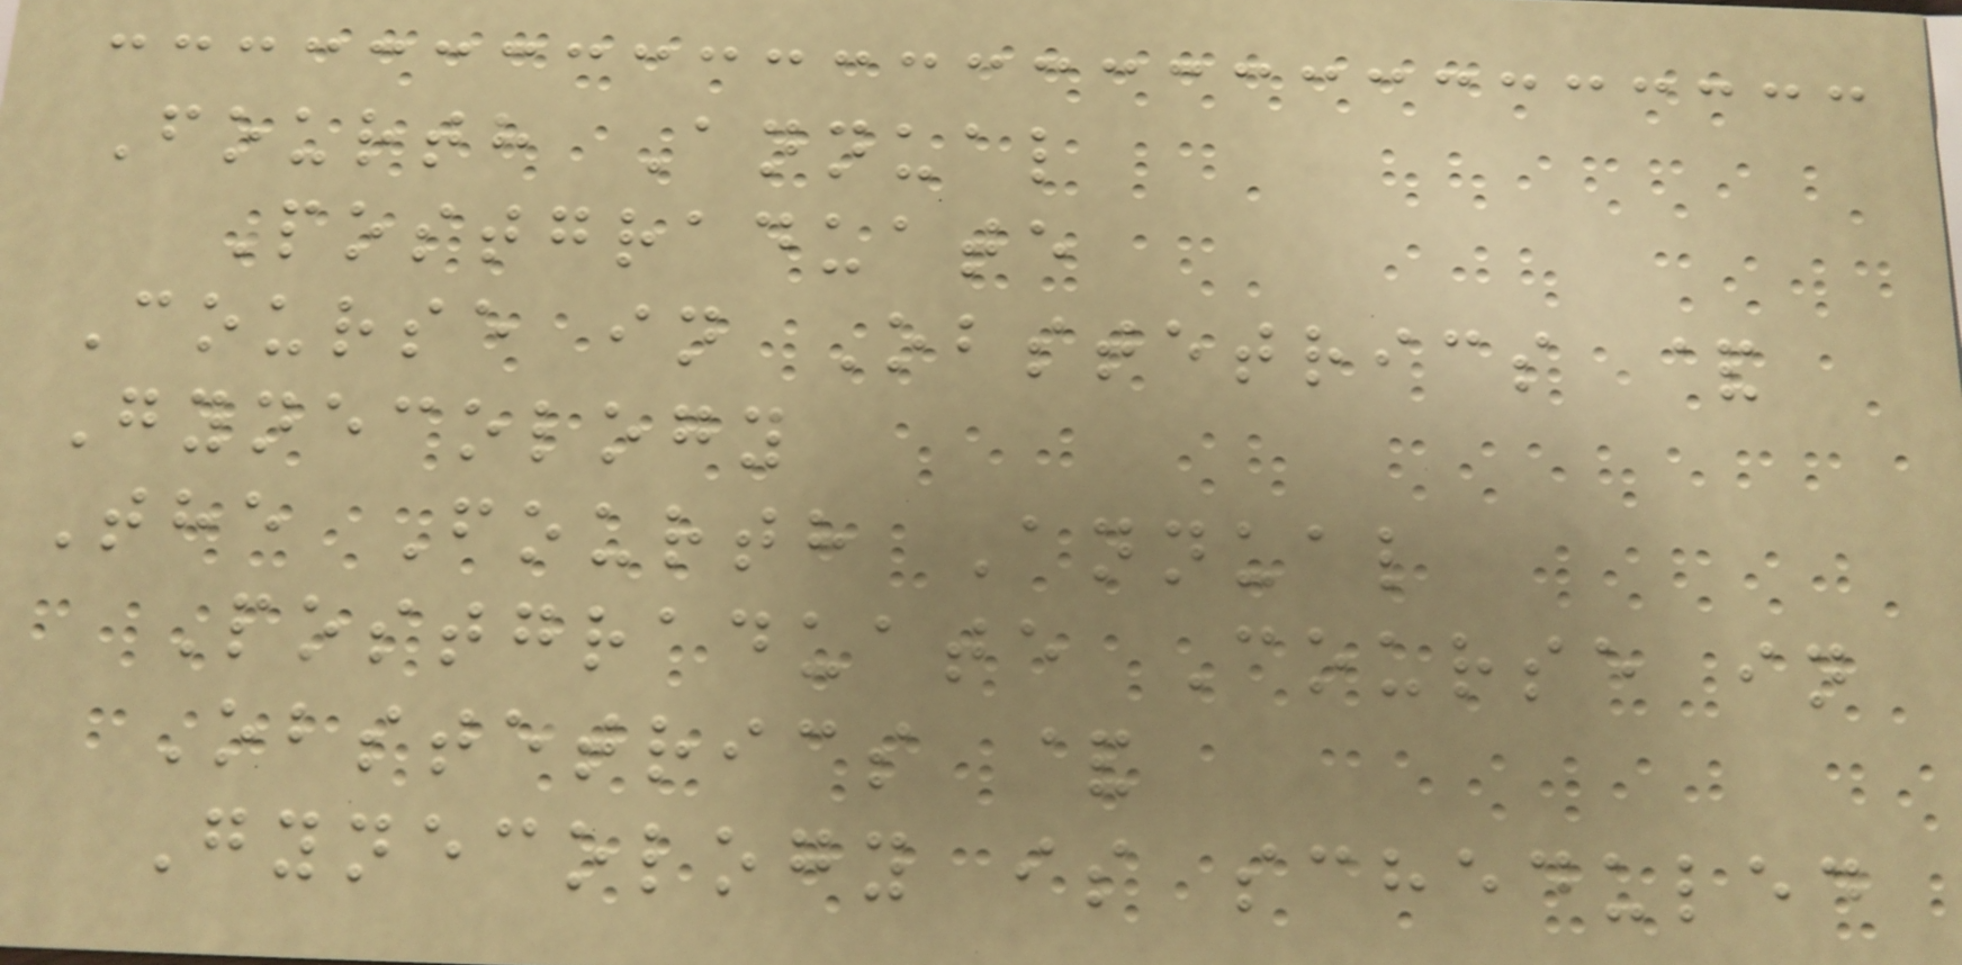Fourth Annual
Postgraduate
Course in Obstetrics &
Gynecology
The Fourth Annual
Postgraduate Course in
Obstetrics &
Gynecology is scheduled
